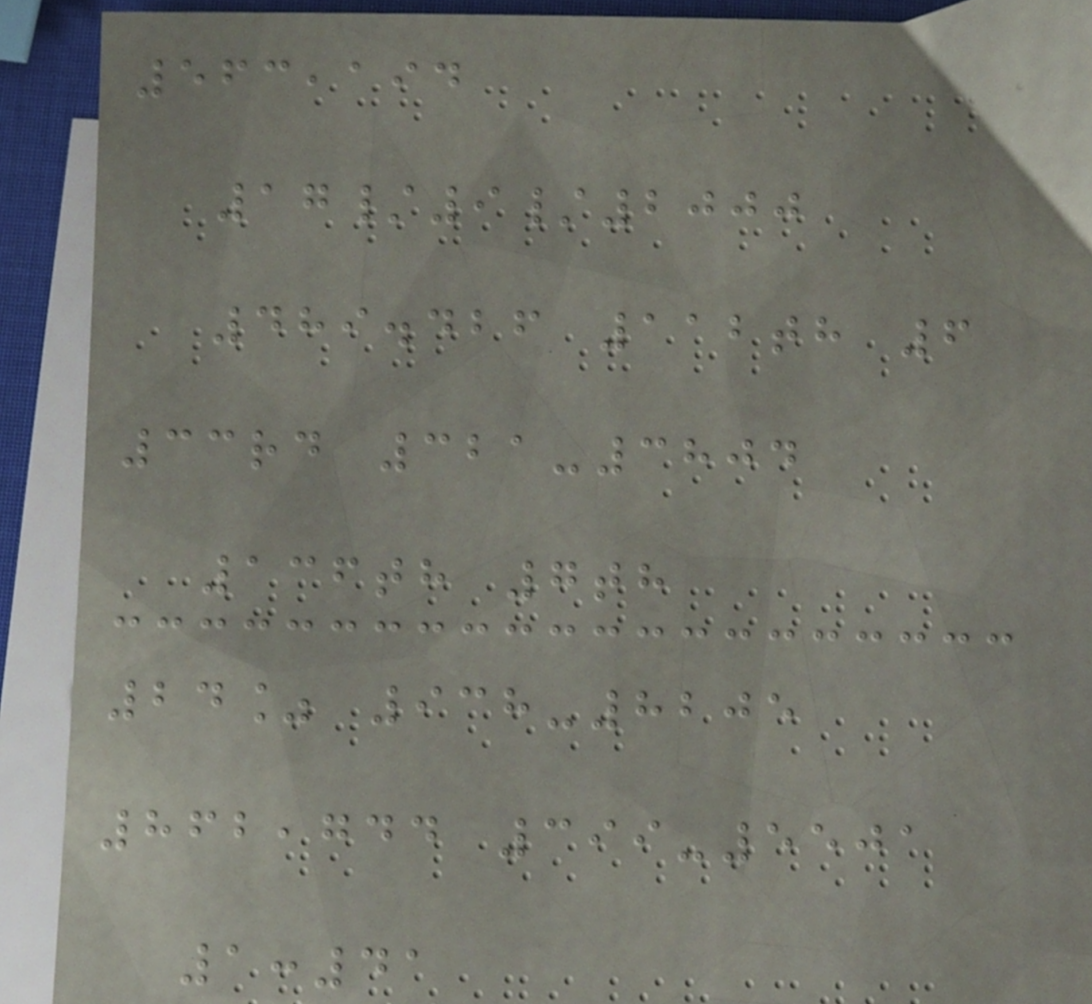563,194
17/9/2000
489.426 112th 6
33rd 321-3804
136th 7th
24% 938-8205
862,744 399-5501
1:41
